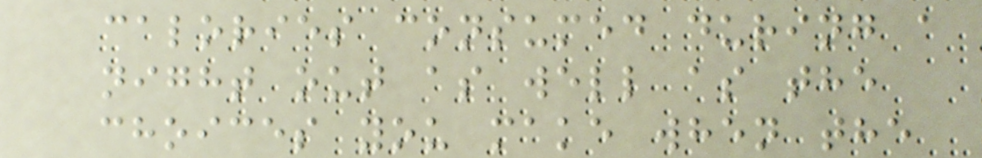calories consumed during a
night out as well as the
choices you make when the
